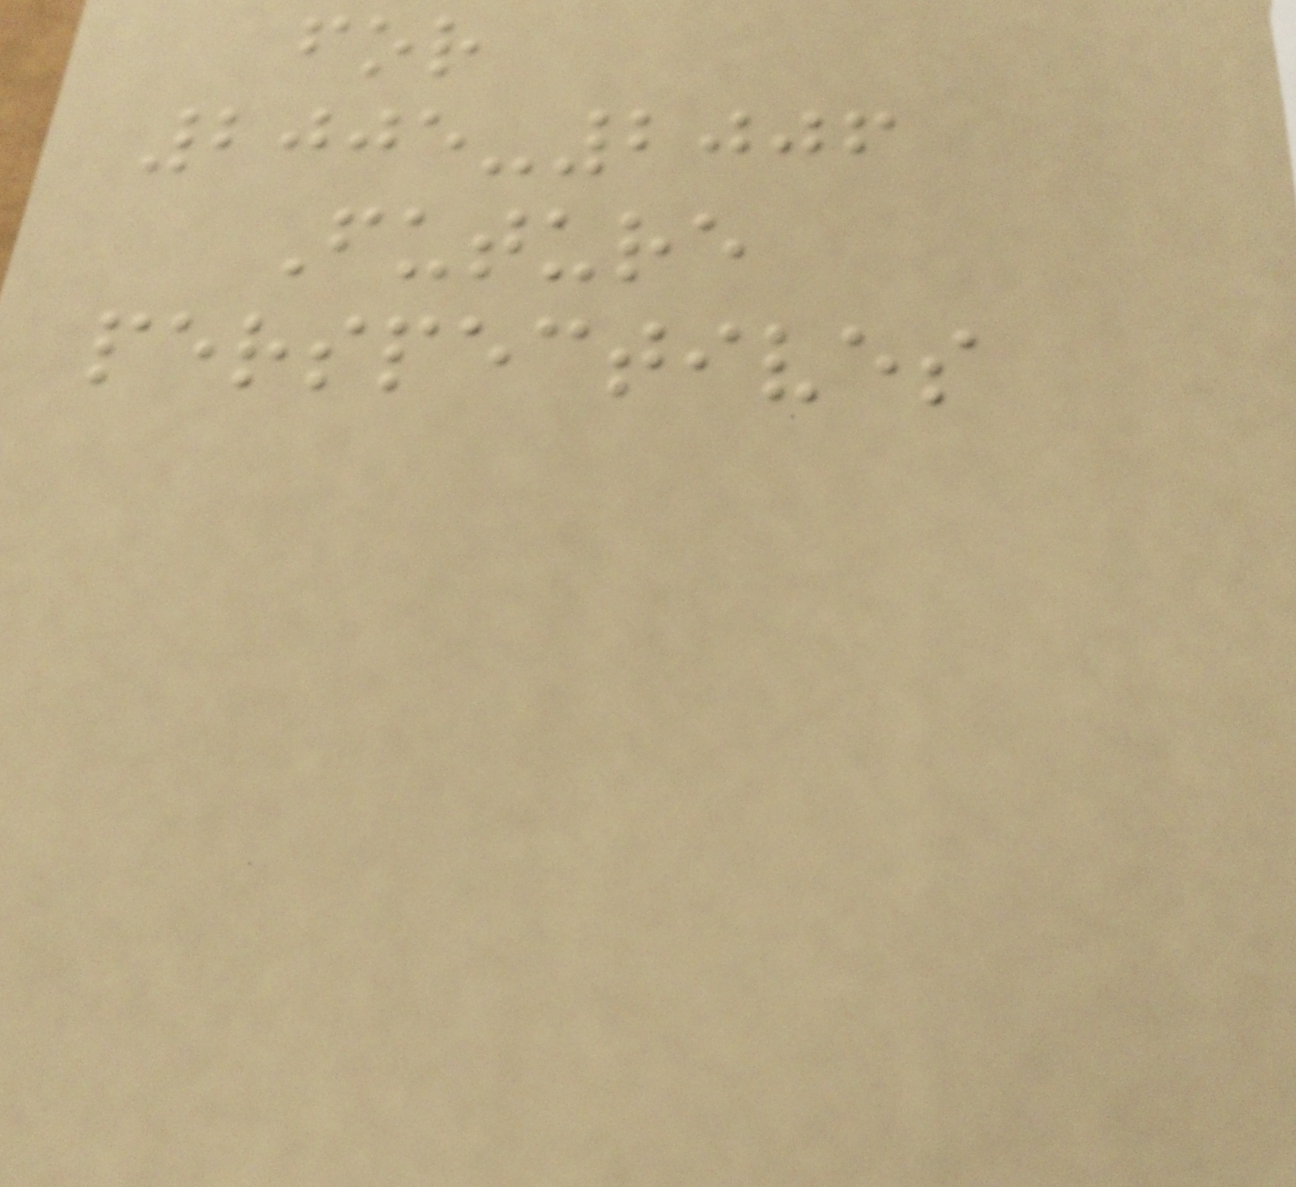for
2005-2006
Future
perspectives
